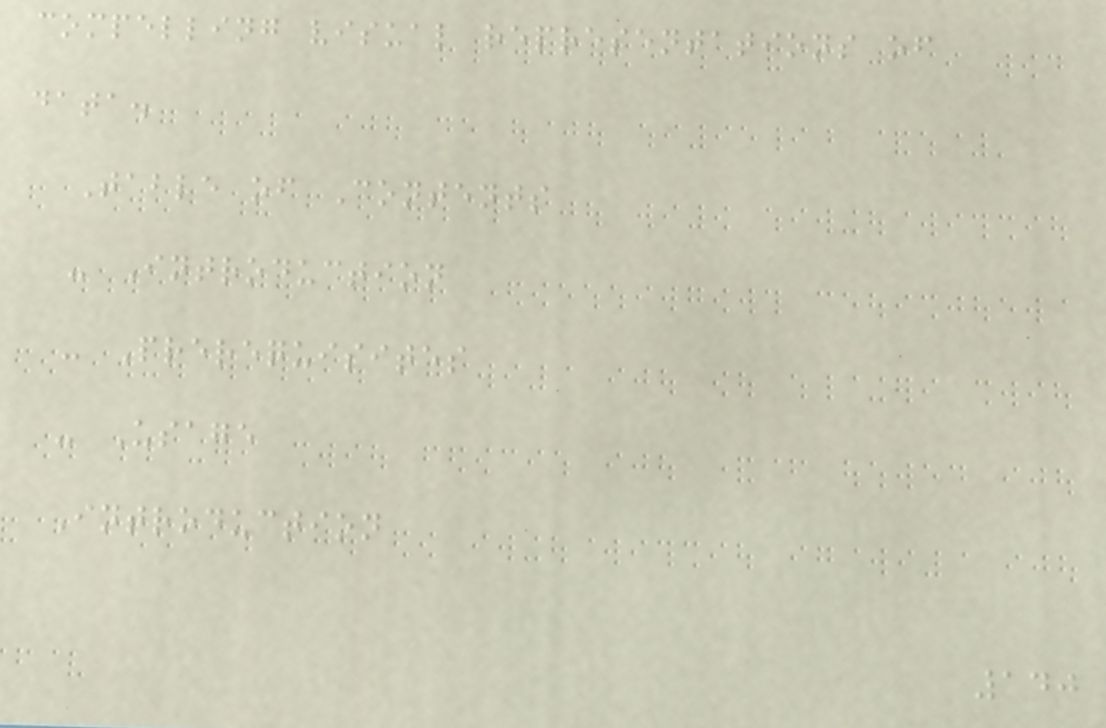compelling visual representations of
data.
Table of Contents
- Introduction
- Prerequisites
- Usage
Introduction
140
